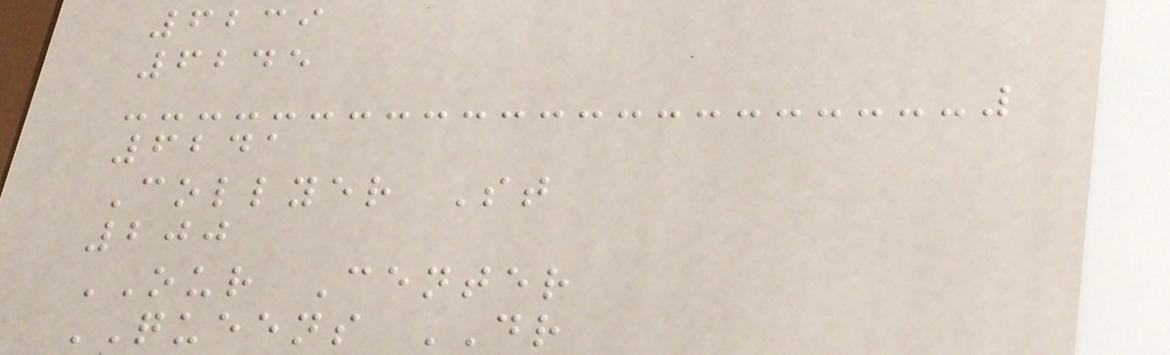6239
6245
6241
Collyer St
200
OUR Center
QUEENS DR
